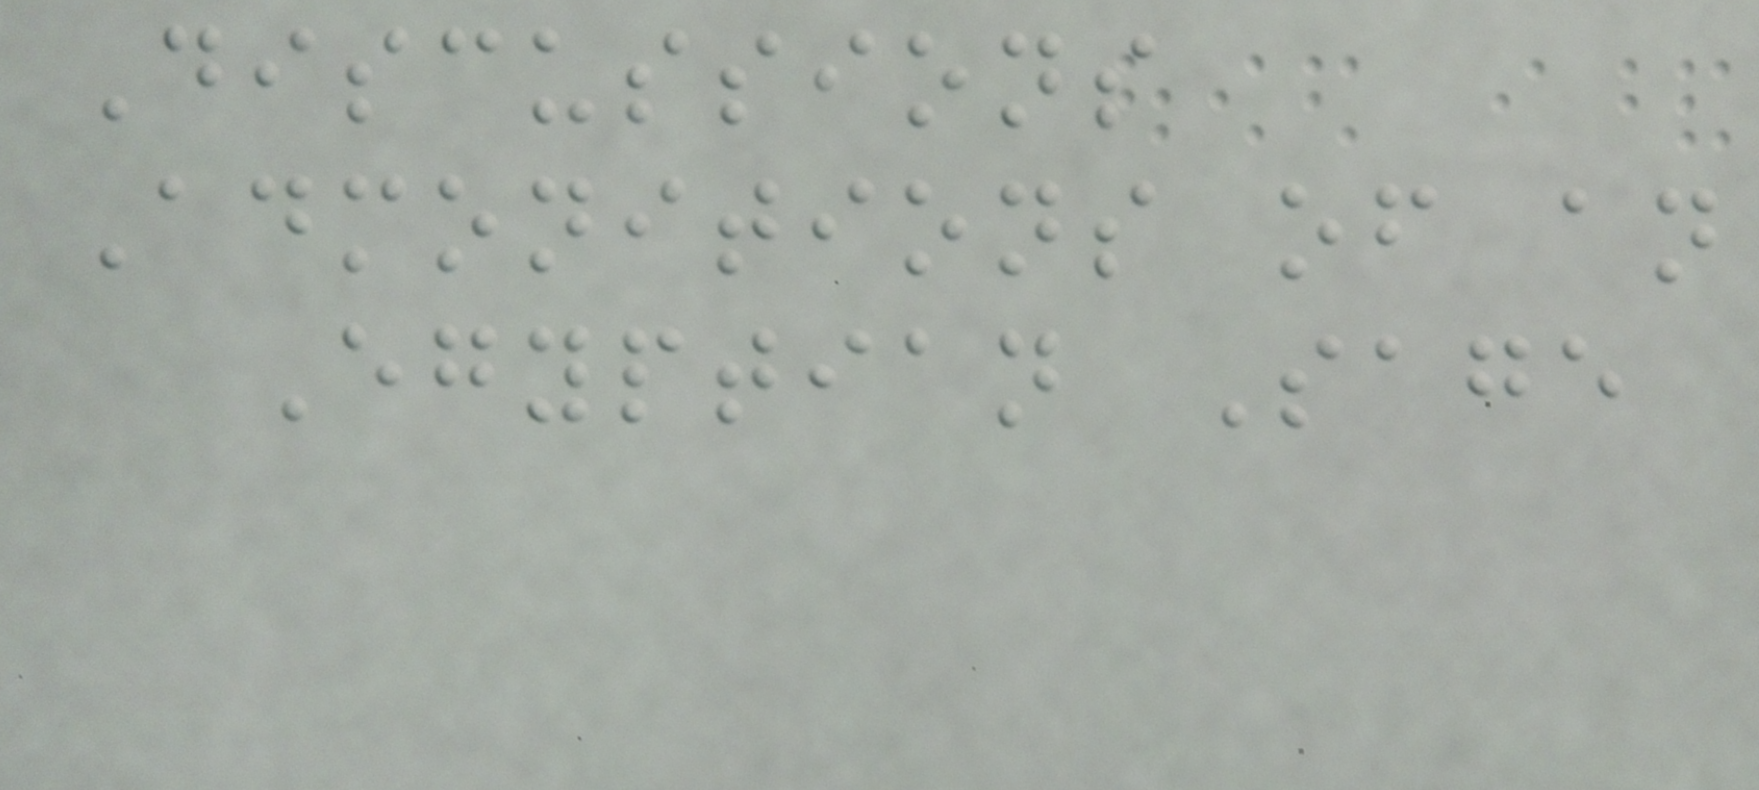Discussions
Admonitions of an
Egyptian Sage
